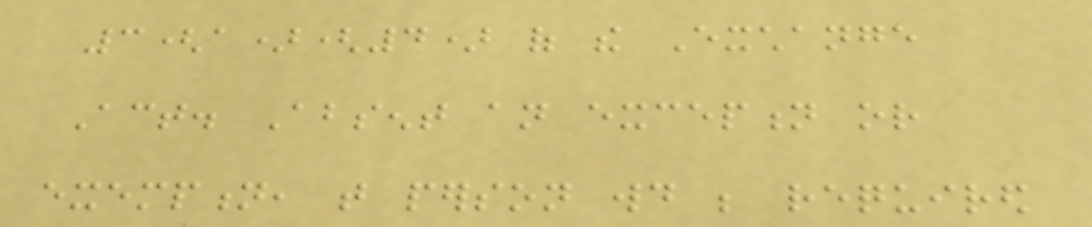3(a)(4) of the Exchange
Act. Absent an exception or
exemption, that person would be required
